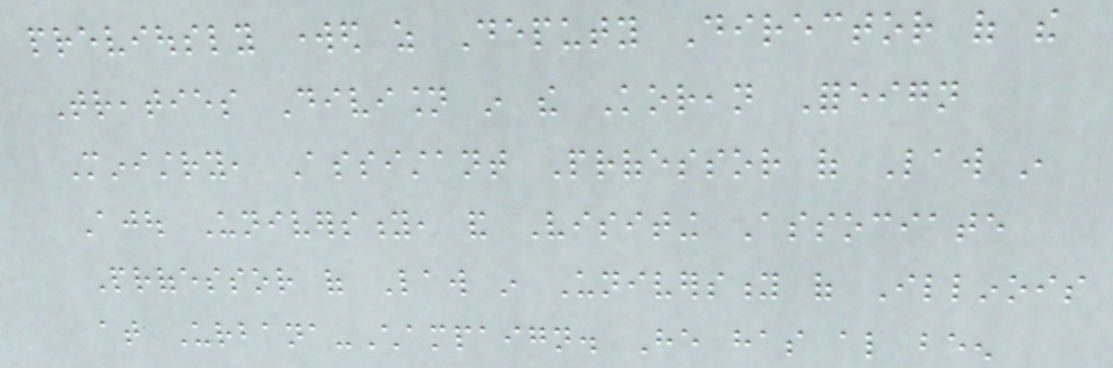previously worked as Deputy Director of the
Treaties Division in the Korean Foreign
Ministry, Assistant Professor of Law in
Ajou University, and Visiting Associate
Professor of Law in University of Illinois
at Urbana-Champaign. He has also been
